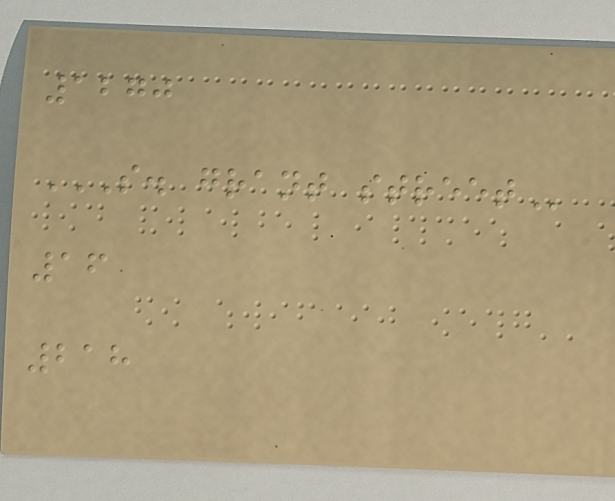1270
S. GRANT STREET
16
218
